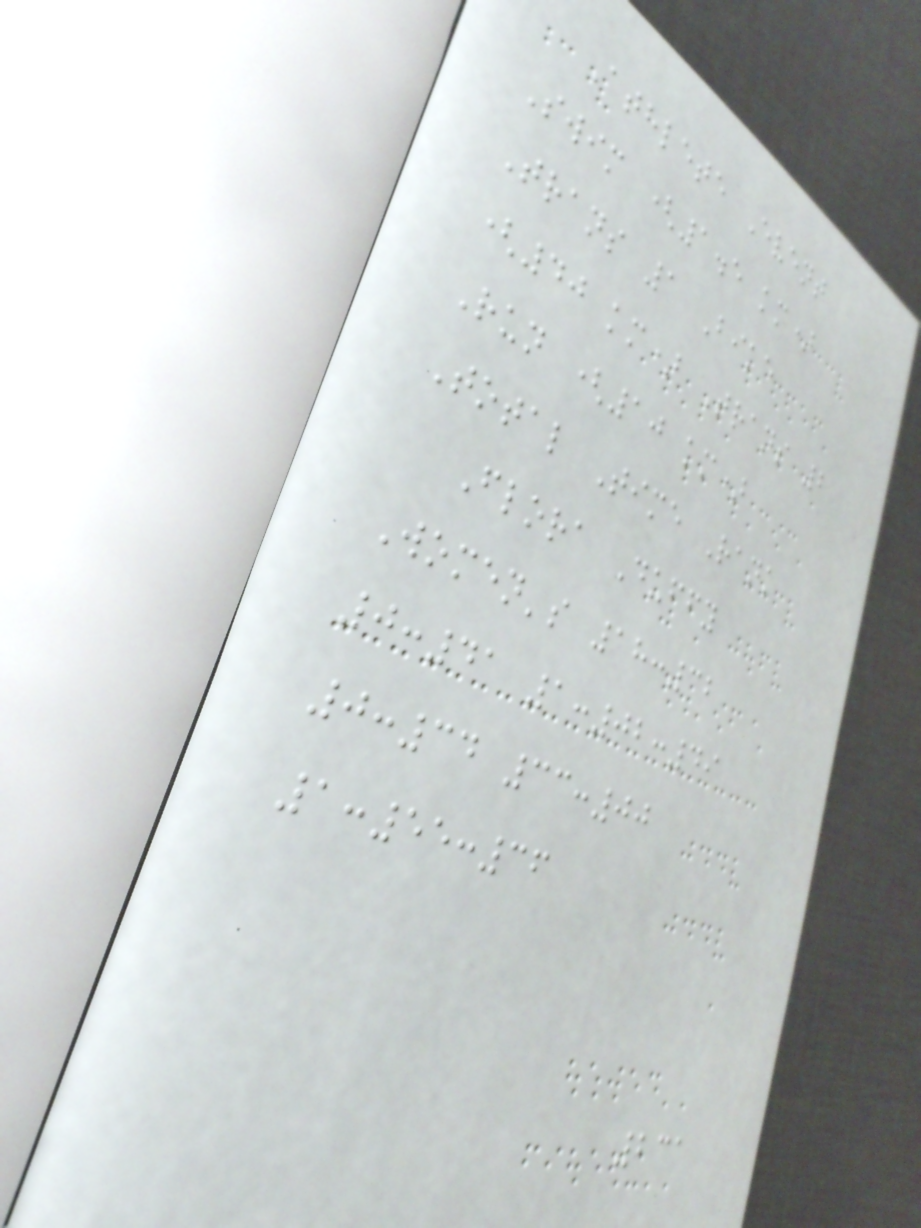Athlete Event
Swim (1.5 km)
Trans 1 Bike
(40 km) Trans 2
Run (10 km)
Total Time Rank
Flora Duffy
Women's 18:32
0:41 1:02:49
0:34 33:00
1:55:36
231
